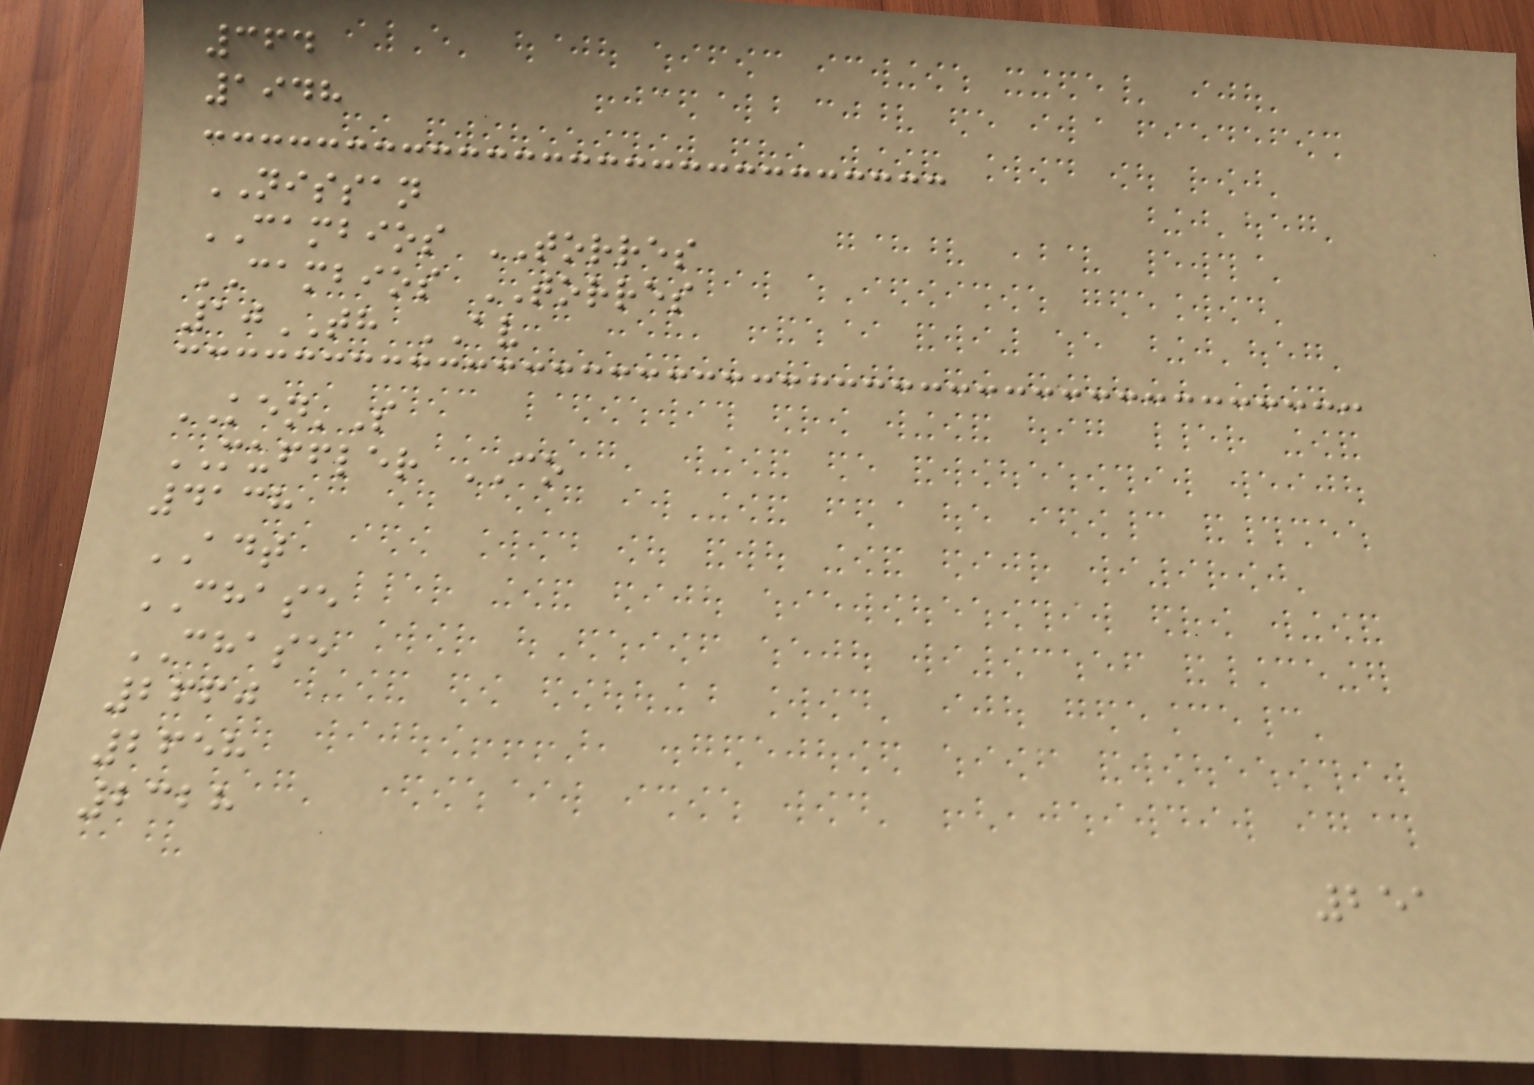364
1948
NISSAN
CAMBIOS TORRES
CAMBIOS TORRES
10TH AV
KEN'S
MUFFLER CO
4138
ADT
CHASE
CHASE
2660
2658
2328
251
